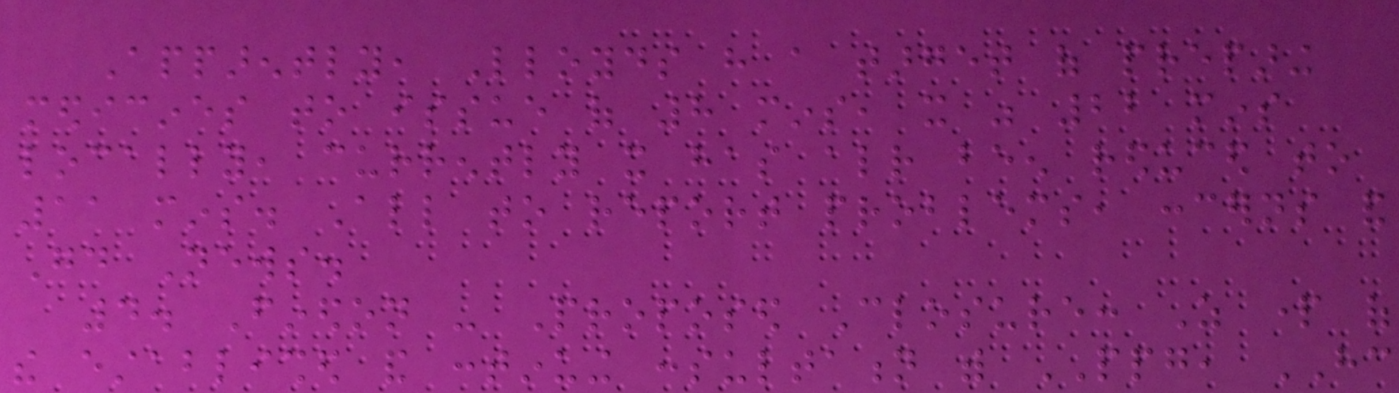Apparently, Lloyds have a target of preparing
medicines to issue of 8 mins, it was 22 mins
locally, currently it has already been reduced to
11 mins. All to report problems, concerns and
Good News.
4. Finedon - Proposed Closure: As part of
the established and continuing consultation with PPG, HC
